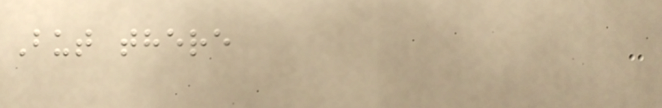But there
